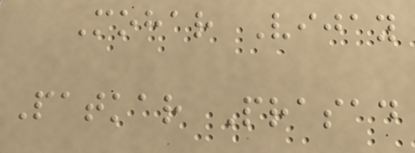Mohar Vijay
Patkar Prasad
